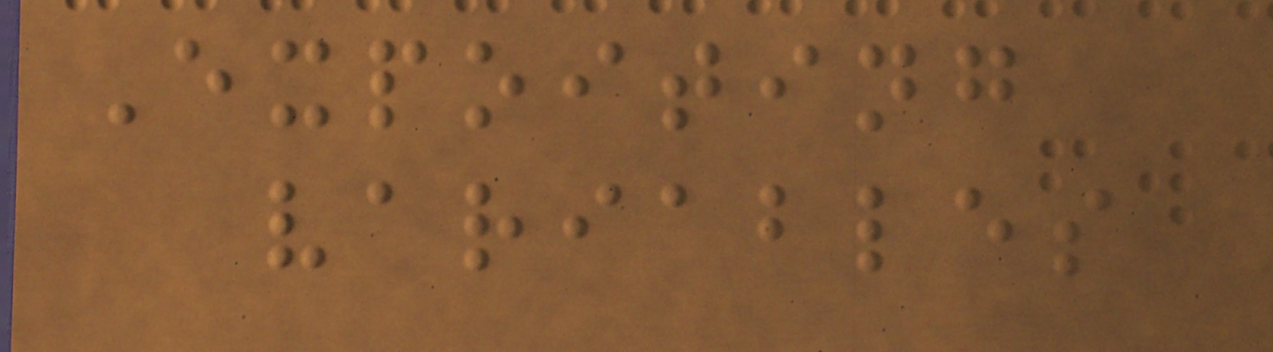Expoiting
variables
